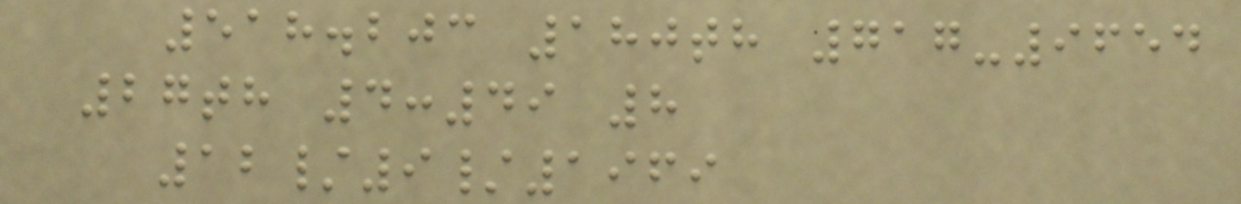518.203 180th 717-9654
27th 4:49 8
12/9/1969
